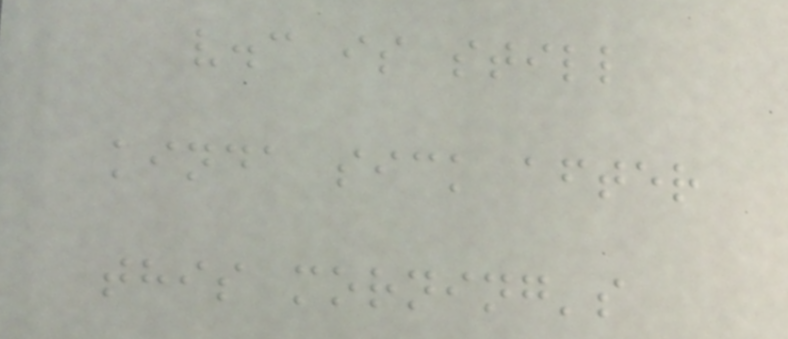v.c is still
kinda sick after
this morning's
